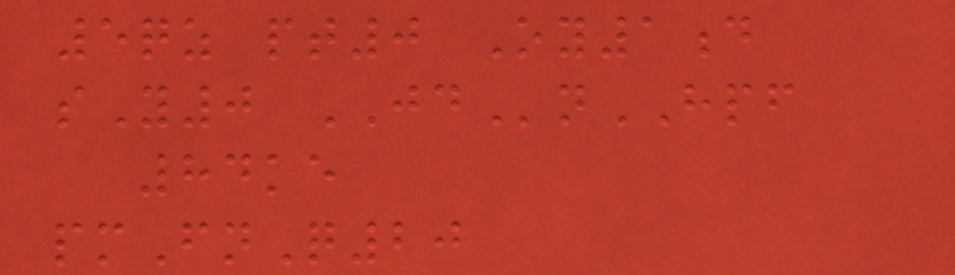5qz pt0 Oy1d
sY0 JDnHPF
84ke
pmFnQ20
